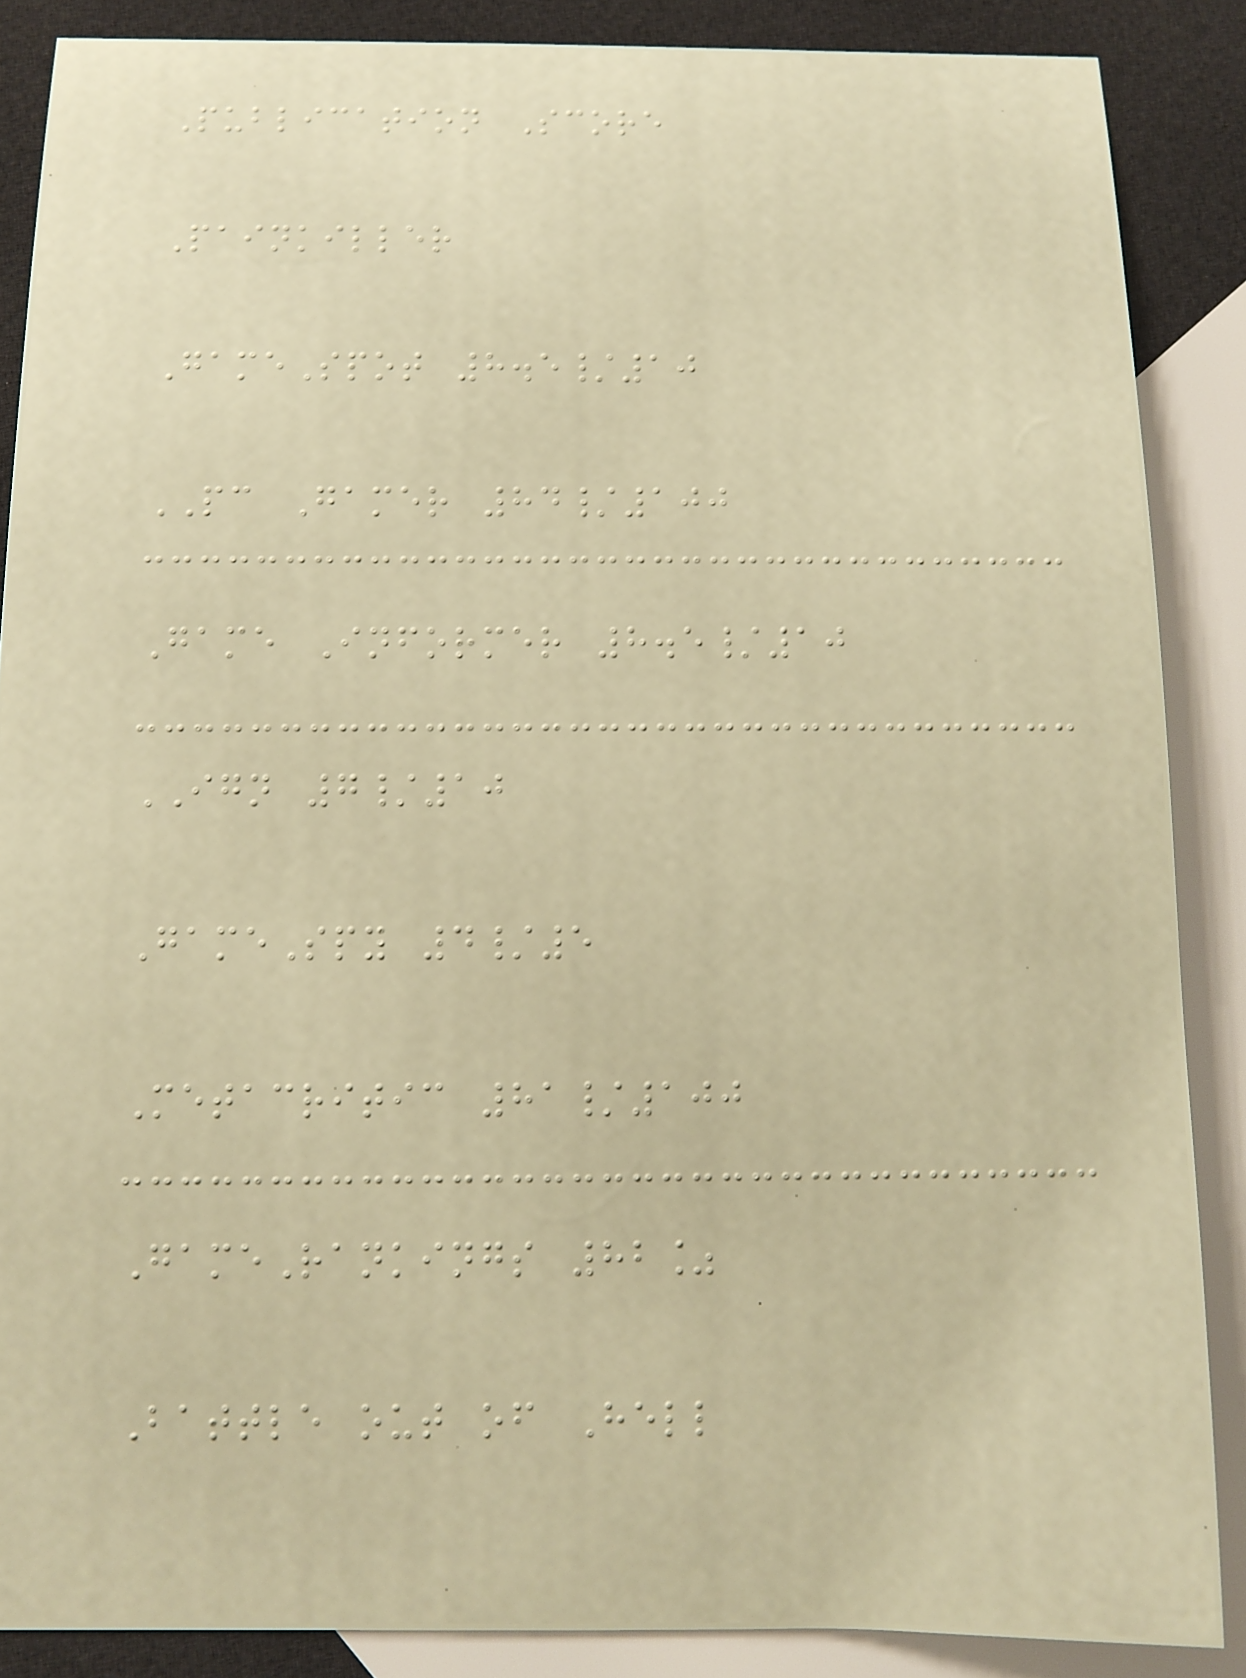Publication Score
Painkiller
GameSpot 8.5/10
PC Gamer 84/100
Game Informer 8.5/10
IGN 7/10
GameSpy 4/5
Metacritic 81/100
GameRankings 82%
Battle out of Hell
